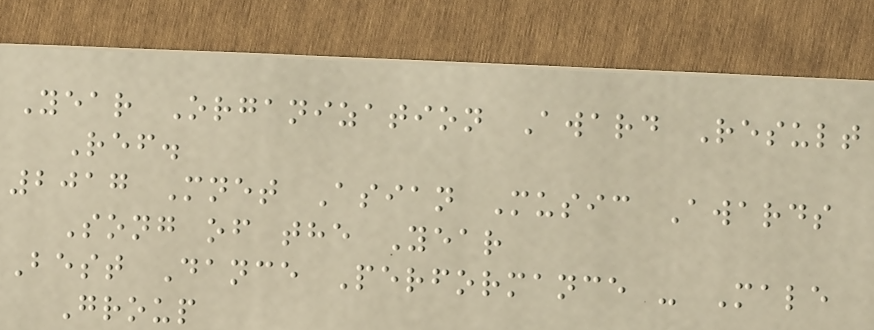Year Organization Award Result
Ref.
2017 Mnet Asian Music Awards
Song of the Year
Best Dance Performance - Male
Group
